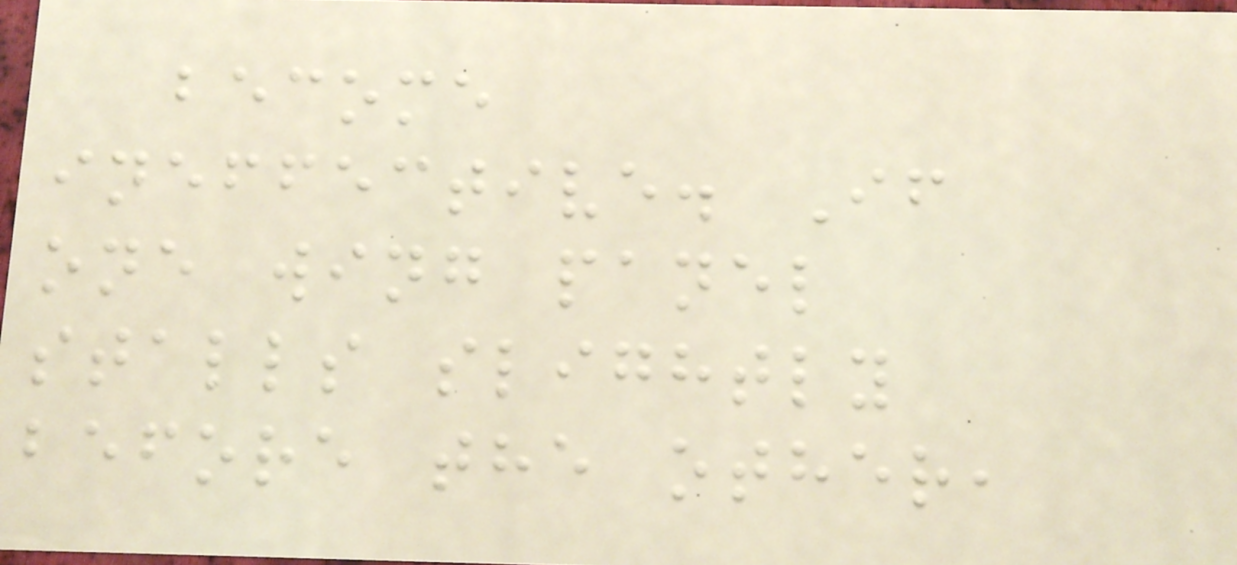become
ineffective. If
one wing panel
stalls slightly
before the other,
